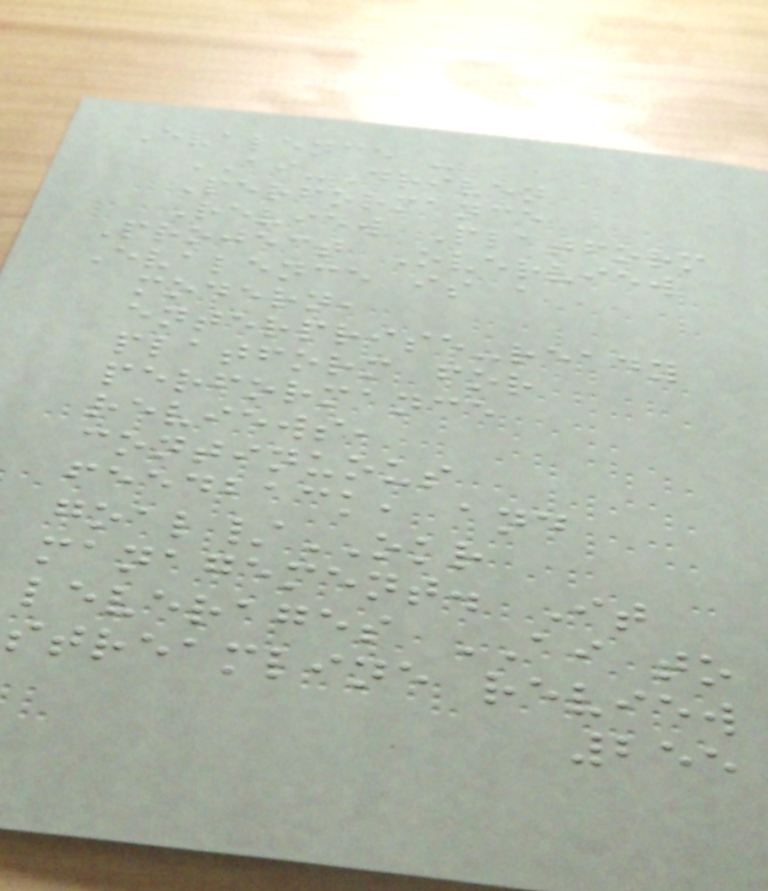Evalence -
AI-Driven
Performance
Review Platform
Project Overview
Evalence is a
modern,
enterprise-ready
platform for
performance
reviews,
continuous
feedback, and
goal/OKR
management. It
leverages AI to
streamline review
255
